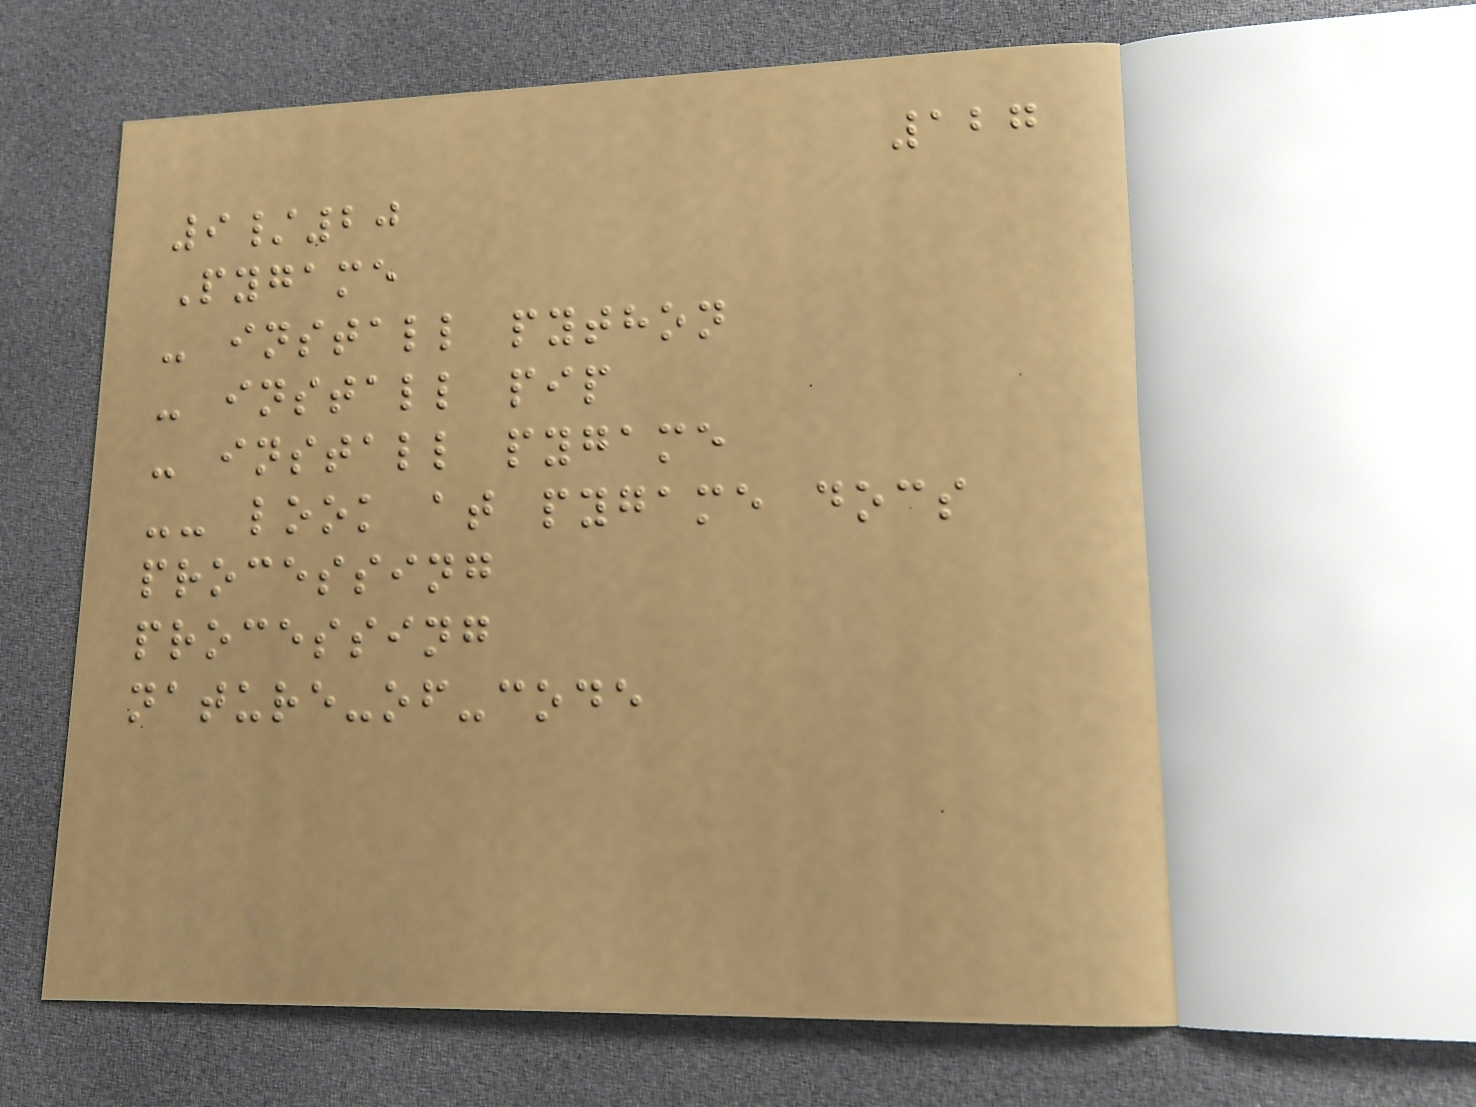127
9/20
Pygame
- install python
- install pip
- install pygame
-- look at pygame docs
processing
processing
nature-of-code
